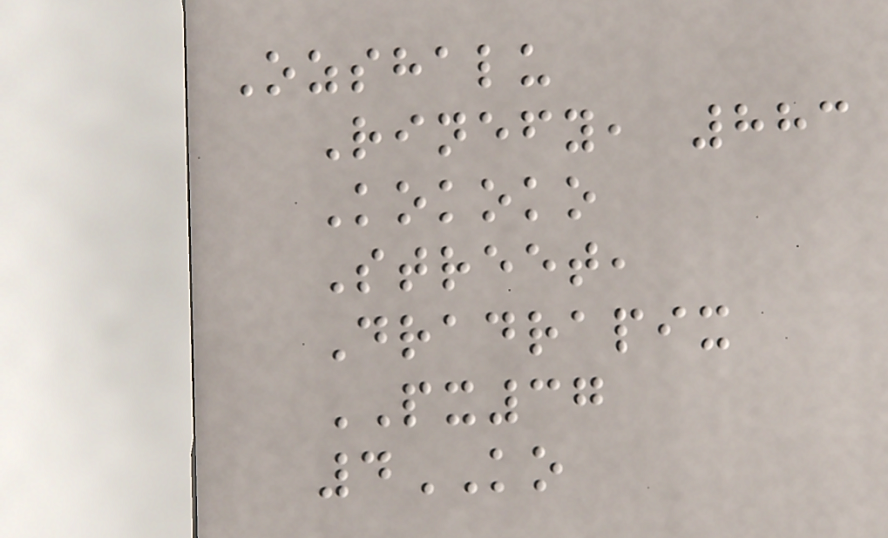Ozshalu
Rinefy, 883
Kokoko
Street,
Dradrapix
PX37
4KO
